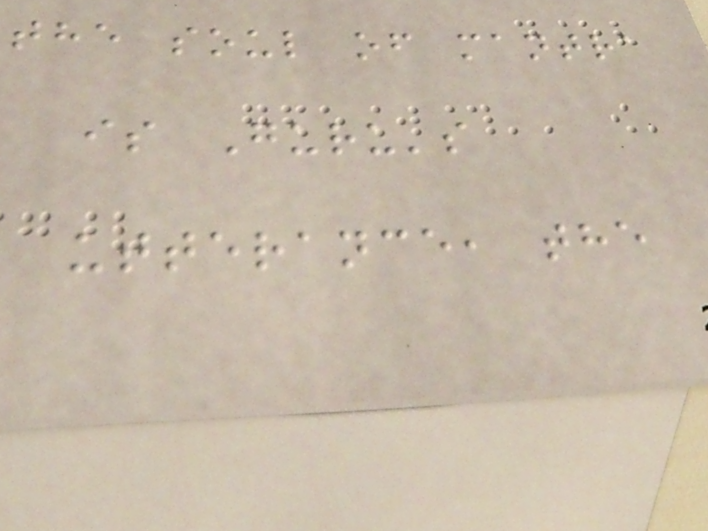the soul of mantra
is Guru's
utterance, the
